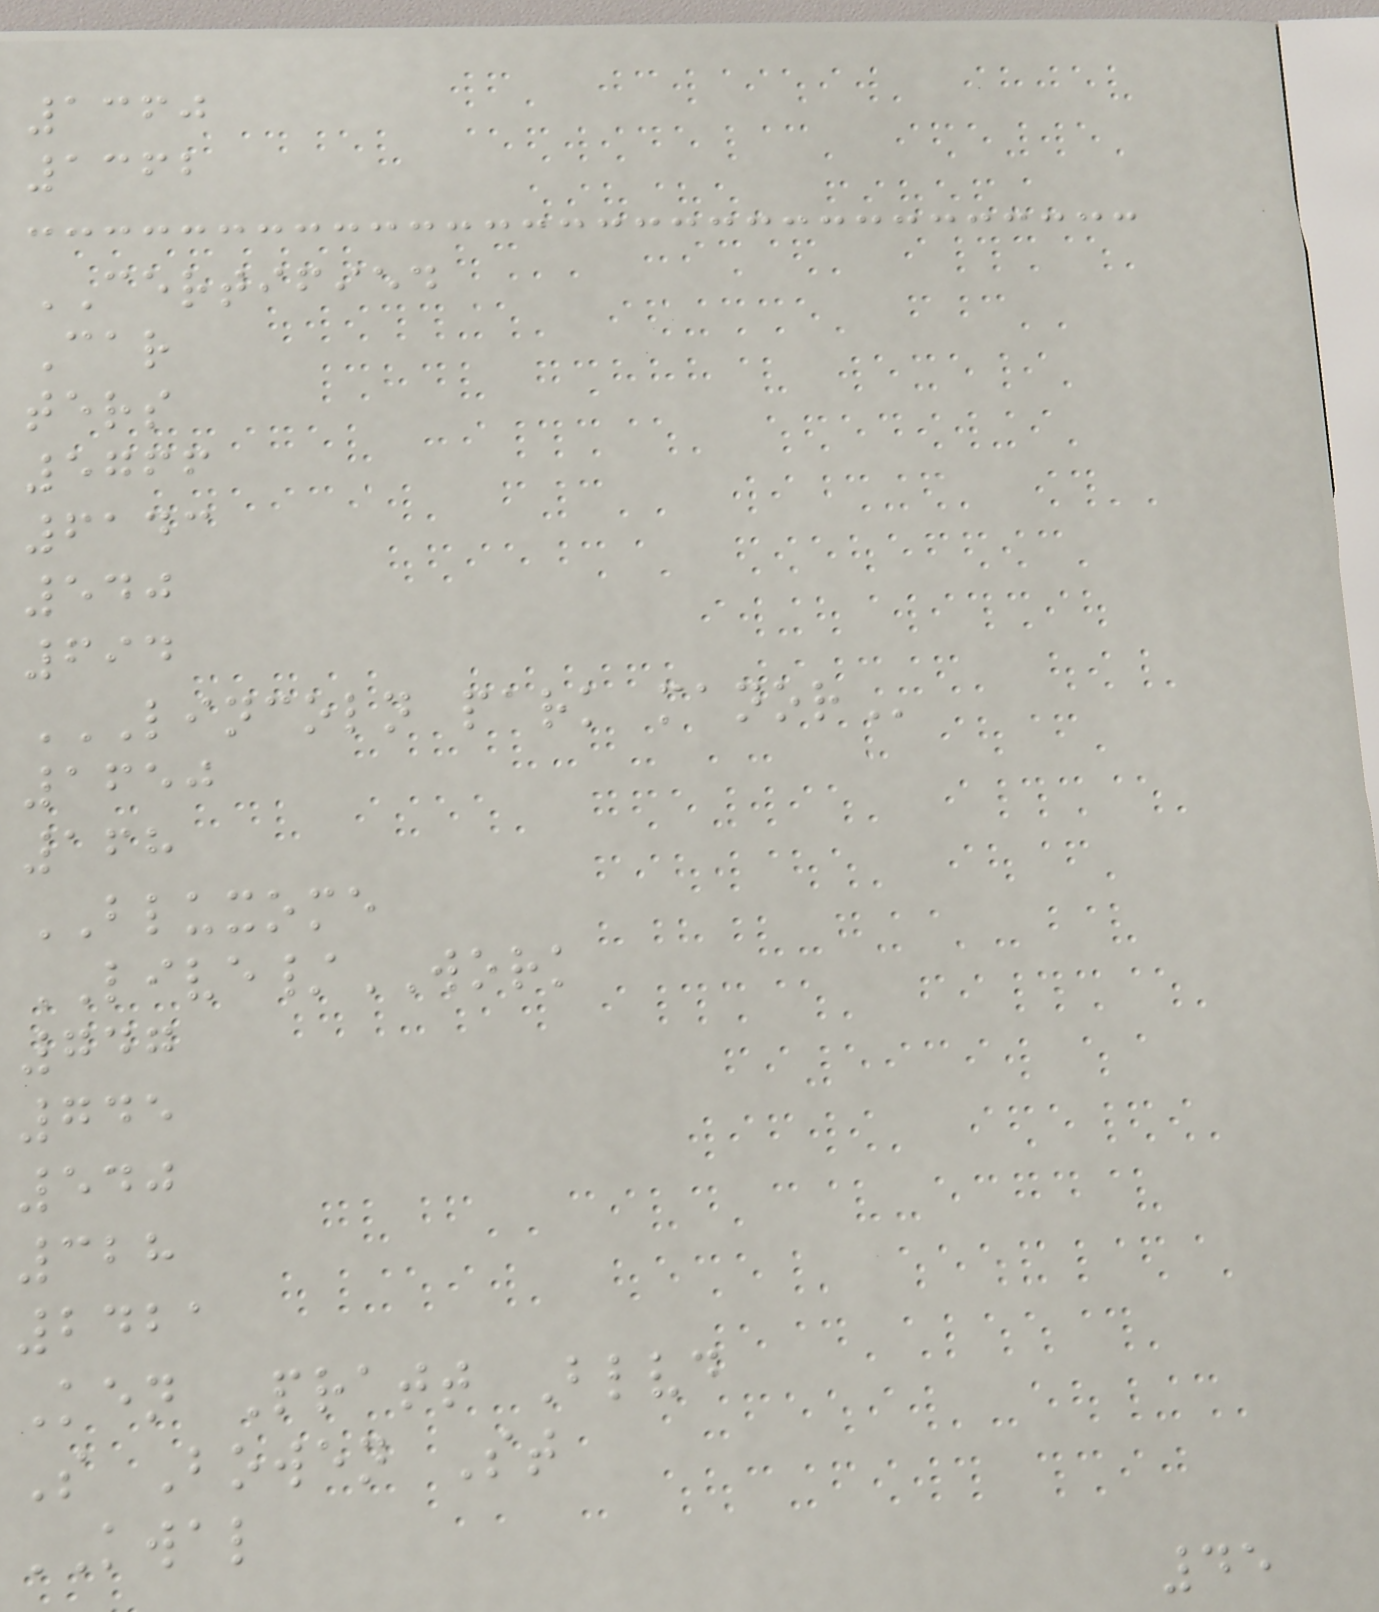1360
1362
CERTIFIED
Car
ters
5766
6143
540
694
LINCOLN PARK MANOR
1650
168
BLUXOME
LIVE/WORK
747
745
540
328
2421
Ken Pratt Blvd
S Bowen St
KWAL
45
